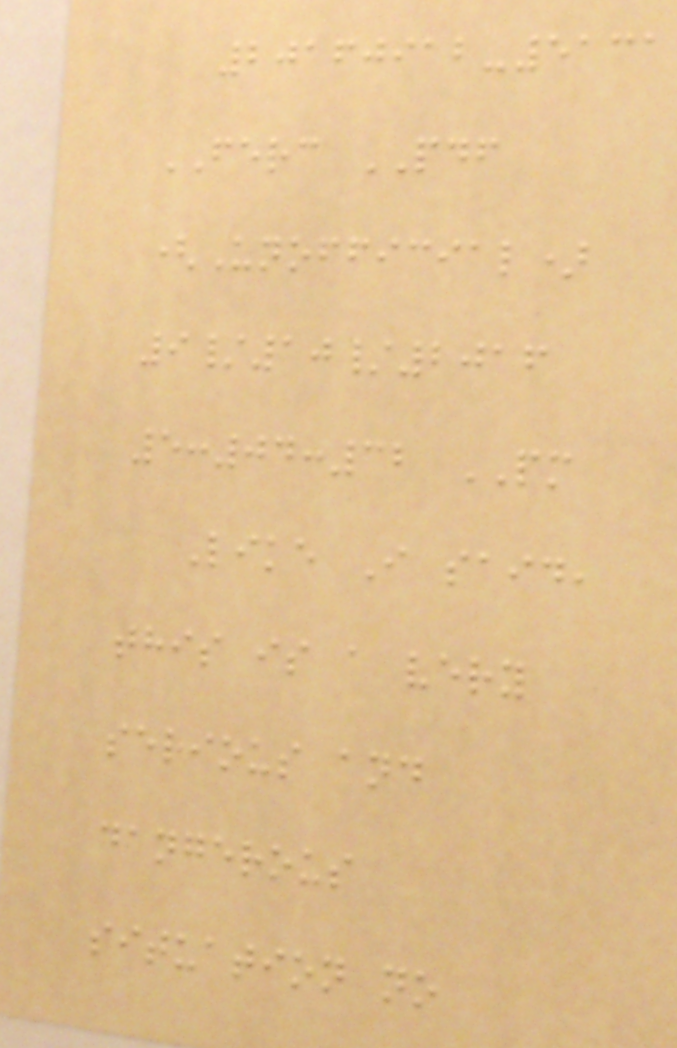20160912-5131
FERC PDF
(Unofficial)
9/10/2016
5:04:32 PM
Like I said,
this is a very
serious and
dangerous
situation no
